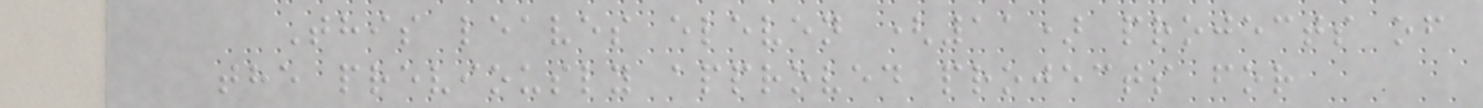This leaves eleven (11) projects of
the previously approved projects for
